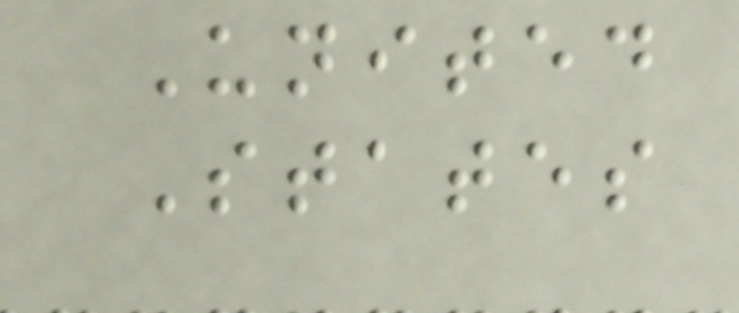United
States
